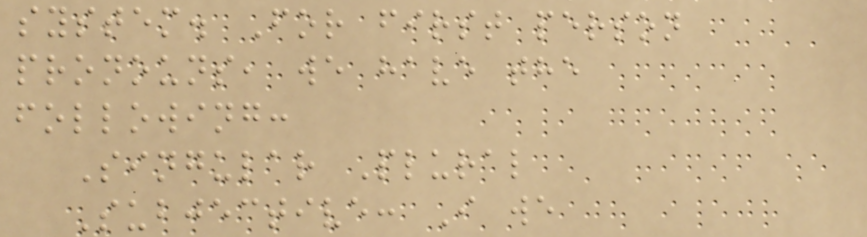system. For first person
pronouns, we have the
following:
Singular Plural
Subjective: I we
